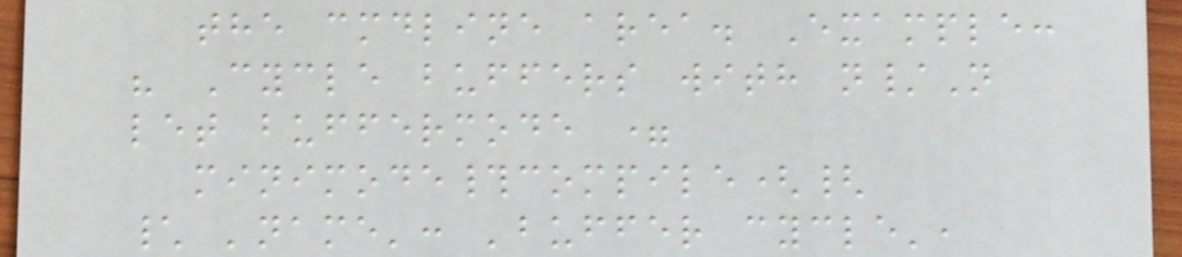the cmdline area. Example:
" Cycle buffers with n/N
let buffermode =
minimode#compile({
\ 'name': 'buffer cycle',
